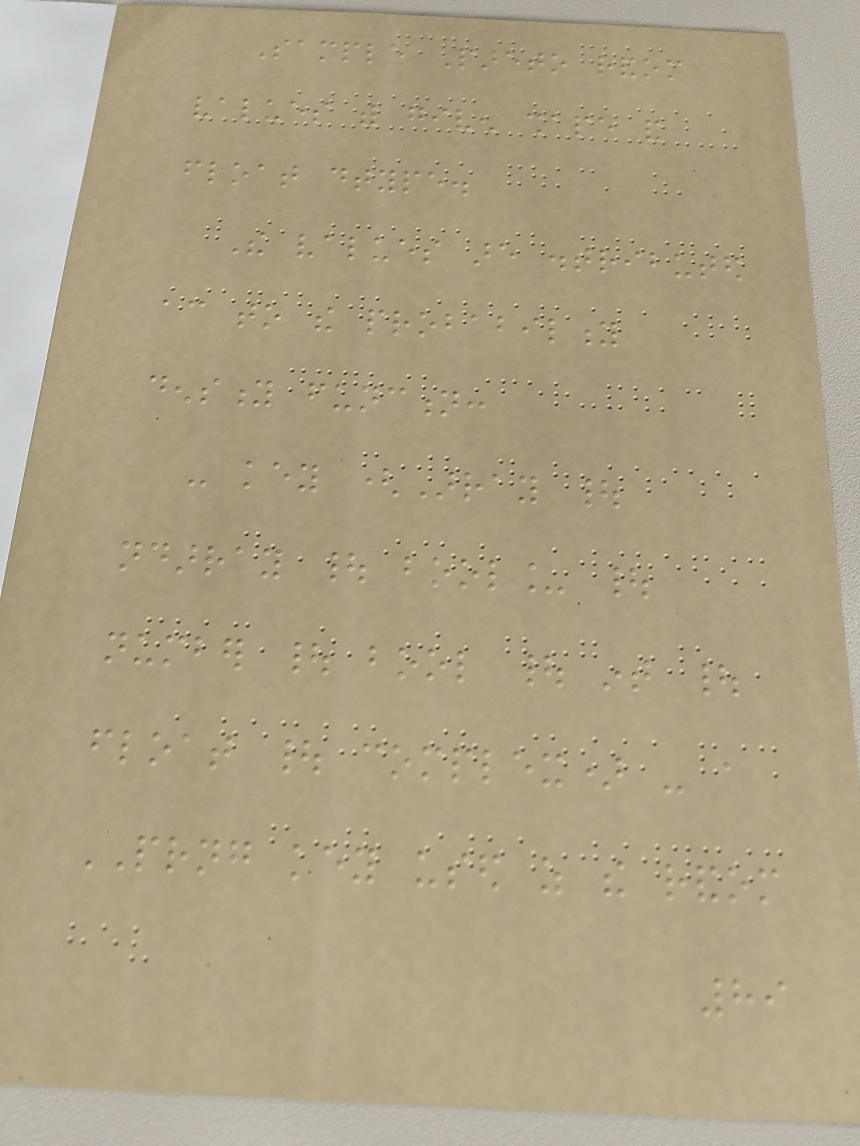Sample Pareto random
values with given shape and
float dtype.
The values are distributed
according to the probability
density function:
- key (Array |
ndarray | bool_ |
number | bool | int |
float | complex) - a
PRNG key used as the random
89
